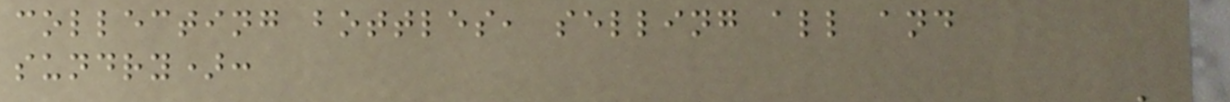collecting bottles, selling all and
sundry):
